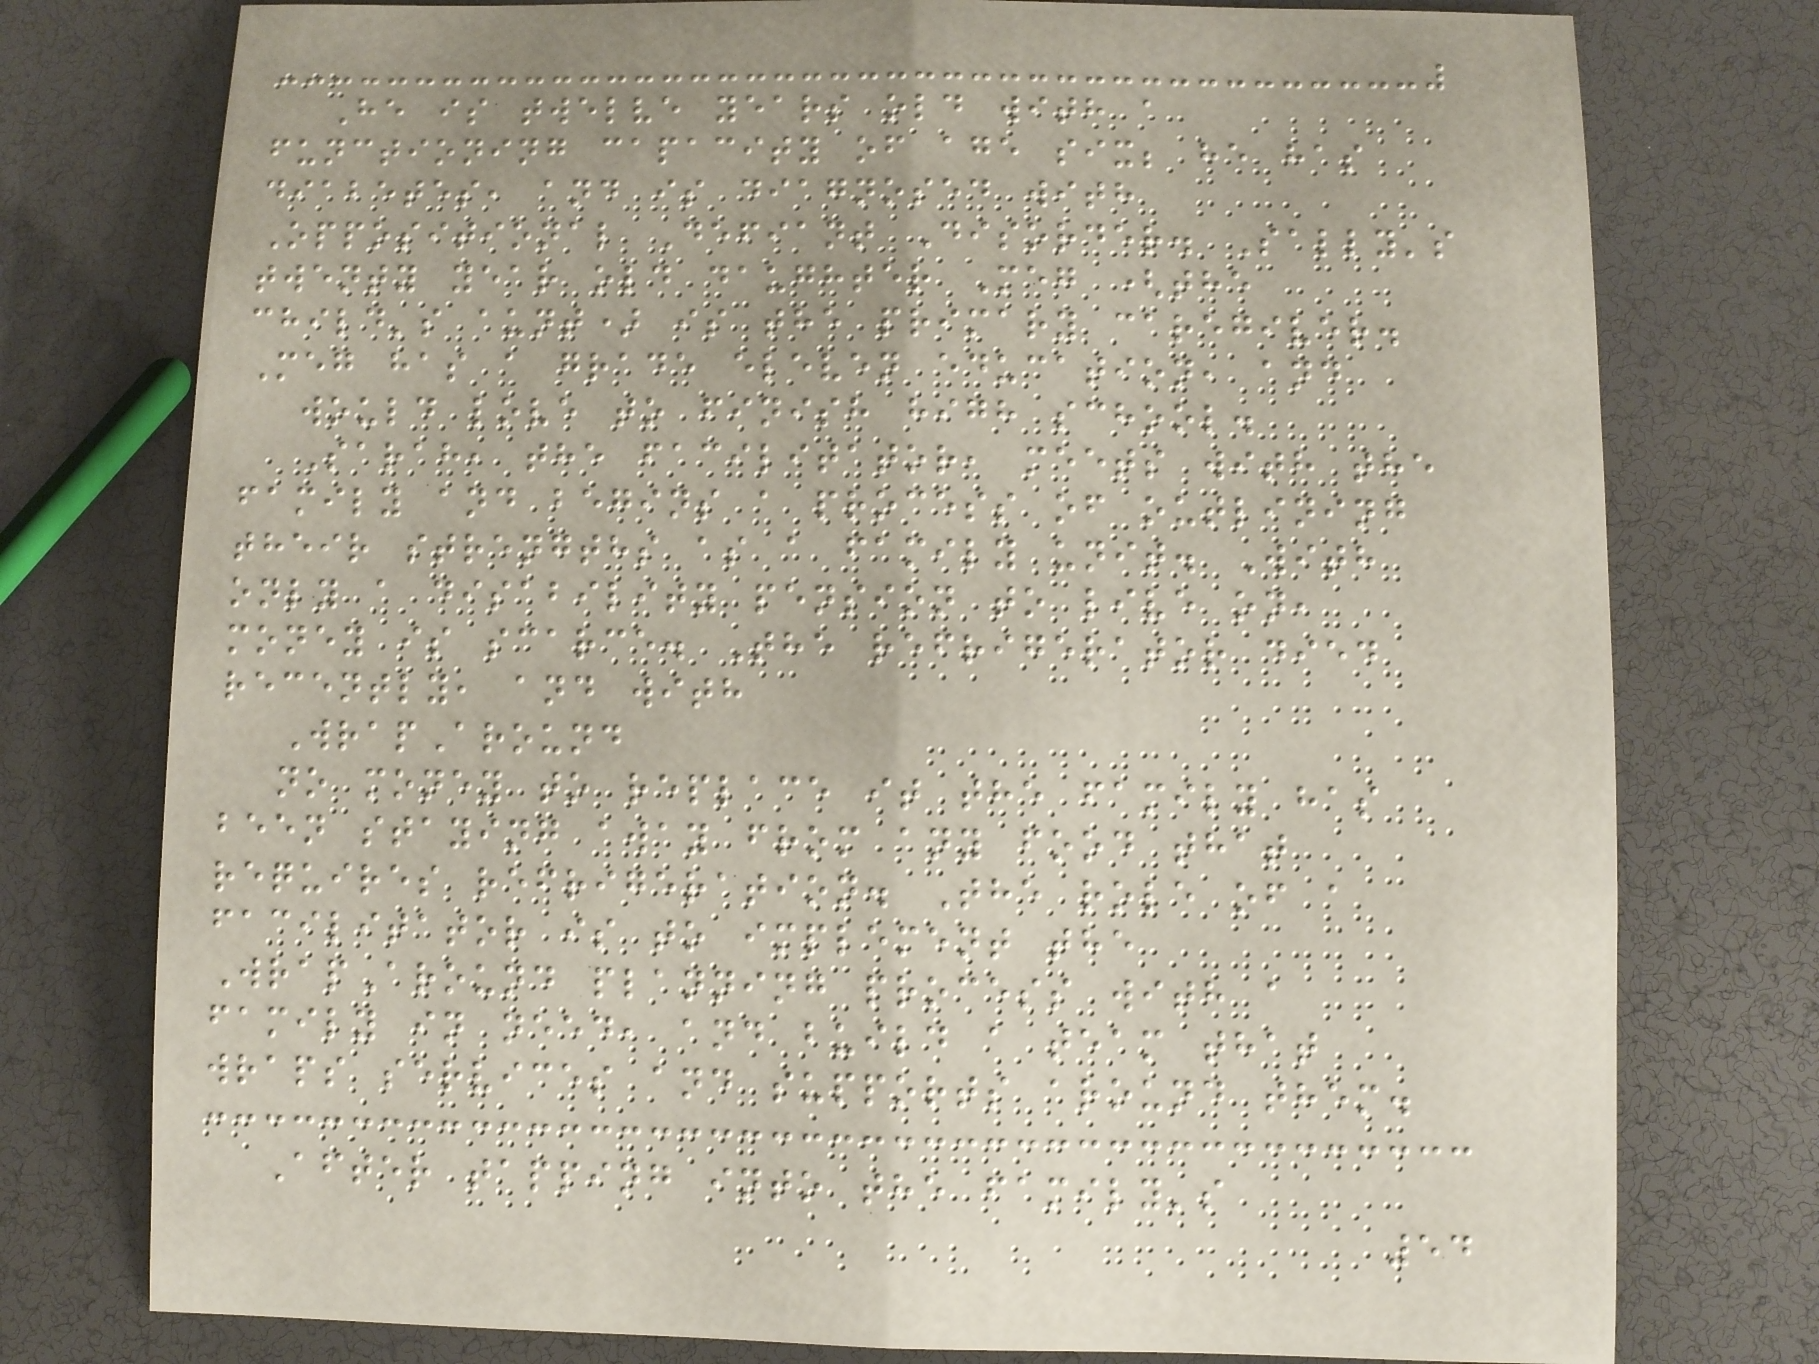He is twelve years old with a
functioning capacity of age six; he has
diabetes, and is diagnosed with
Oppositional Defiant Disorder. Sally's
twenty year old daughter Meg (the
child's aunt) is the primary caregiver.
Meg has a grade eleven education, and
would love to finish high school.
Sarah, the facilitator, meets with the
family and begins a process of outlining
their strengths as a family unit. With
only a disability pension to live on,
money is scarce. The refrigerator died
recently, and with
WrapAround
no money to replace it the family has
been staying away from any food that
requires refrigeration. The role of a
facilitator is to implement the
WrapAround planning process with a
family in need, and build a team that
wraps services and supports around them.
After tapping into the family's
54
